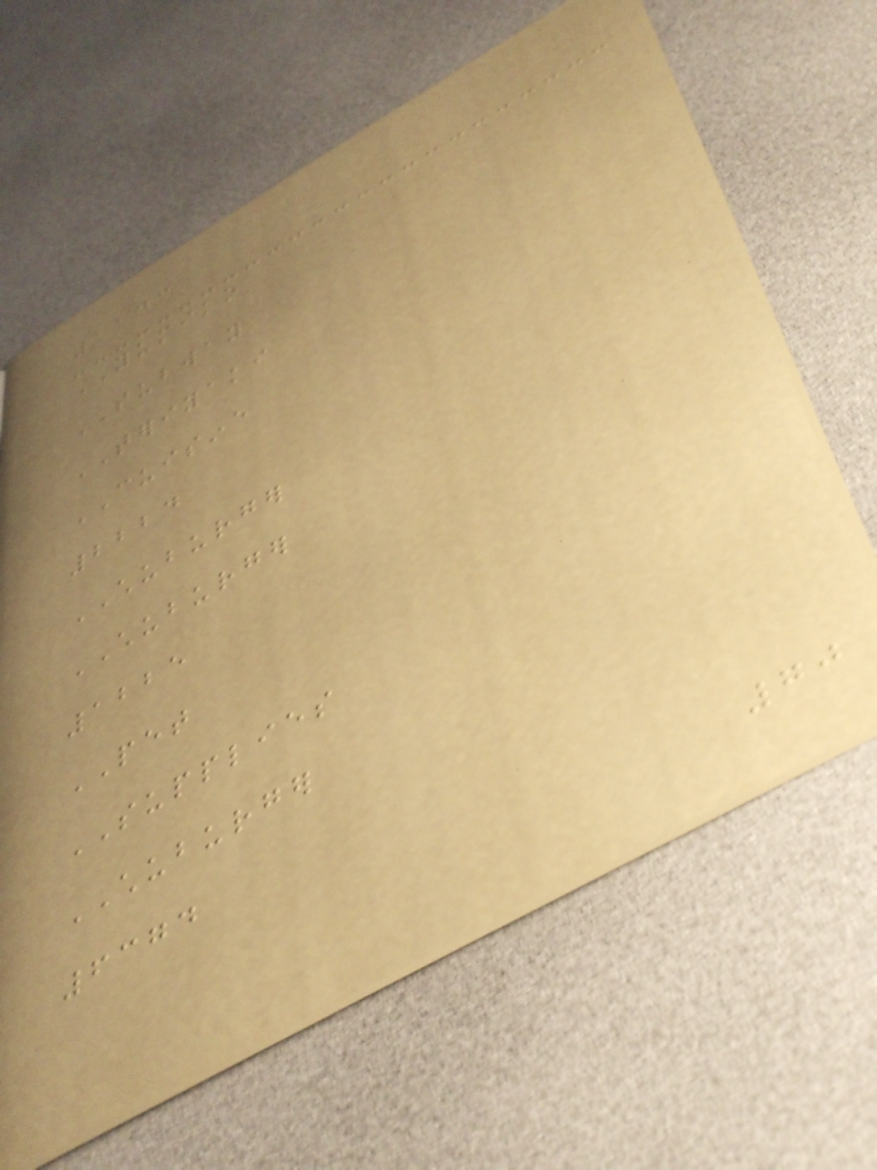1143
YUMIKO
SUBWAY
TERIYAKI
CUISINE
2224
CHUBURGER
CHUBURGER
1225
PET
SUPPLIES
CHUBURGER
6374
70
